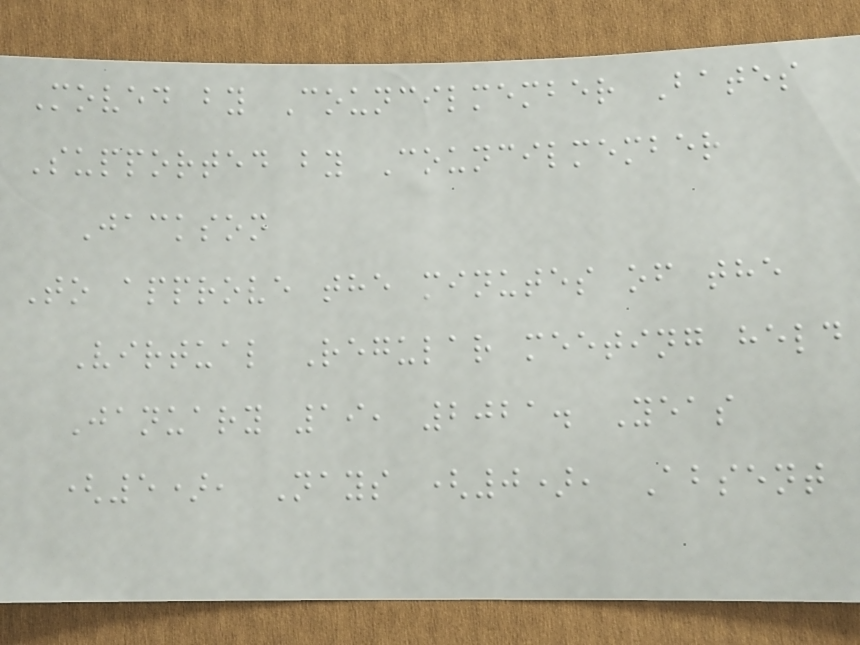Moved by Councilmember Bates
Supported by Councilmember
Jackson
To approve the minutes of the
Virtual Regular meeting held
January 19, 2021. Yeas
(5), Nays (0), Absent
